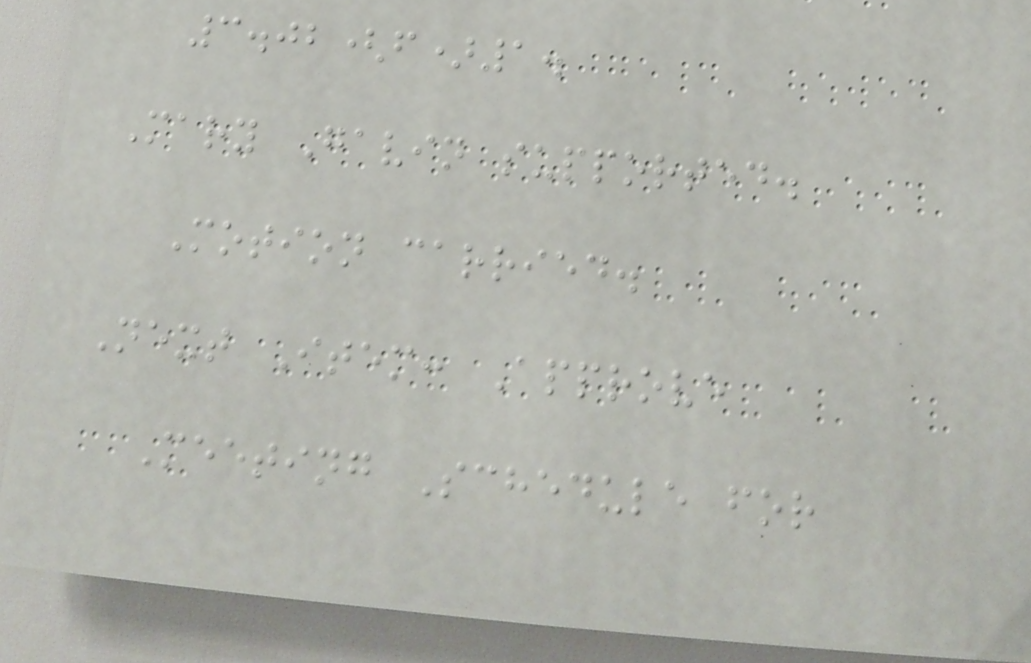3.02(f)1.
Mary Gavin supported.
Motion carried.
Next Item: Approve
Meeting Schedule for
